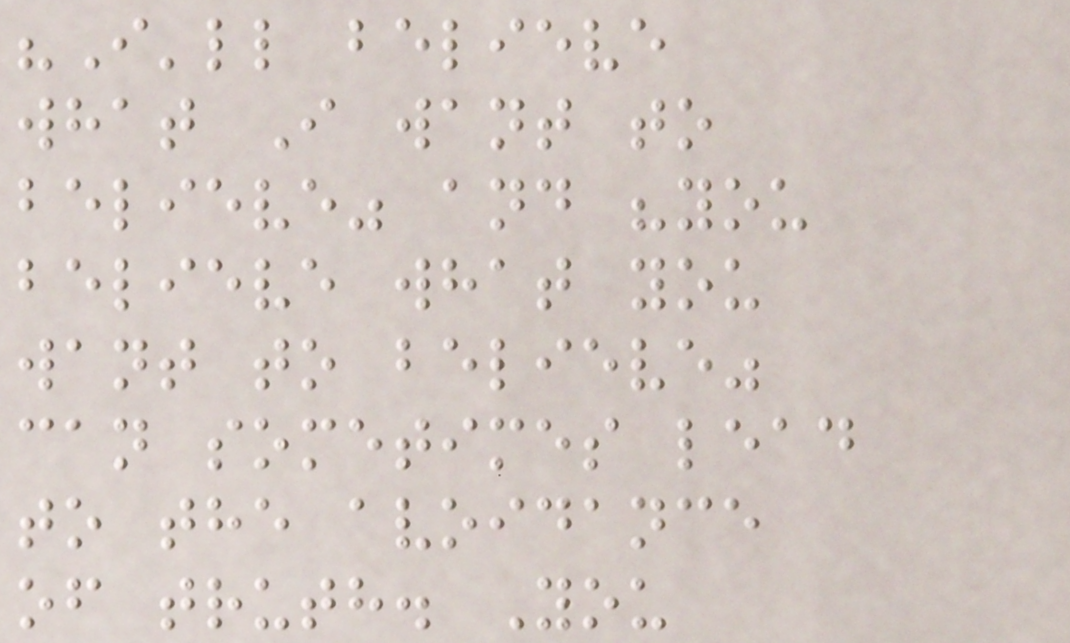"I'll believe
what I want to
believe" and "you
believe what you
want to believe"
can sometimes lead
to the avoidance
of truth. You
